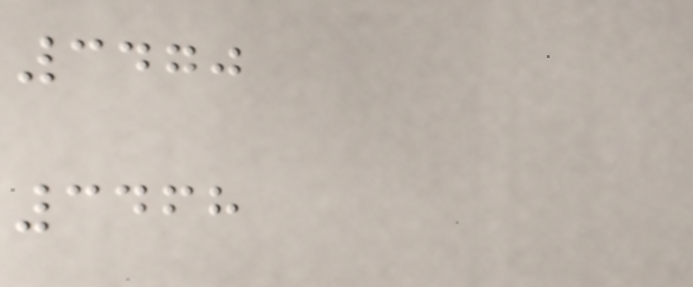3470
3468
